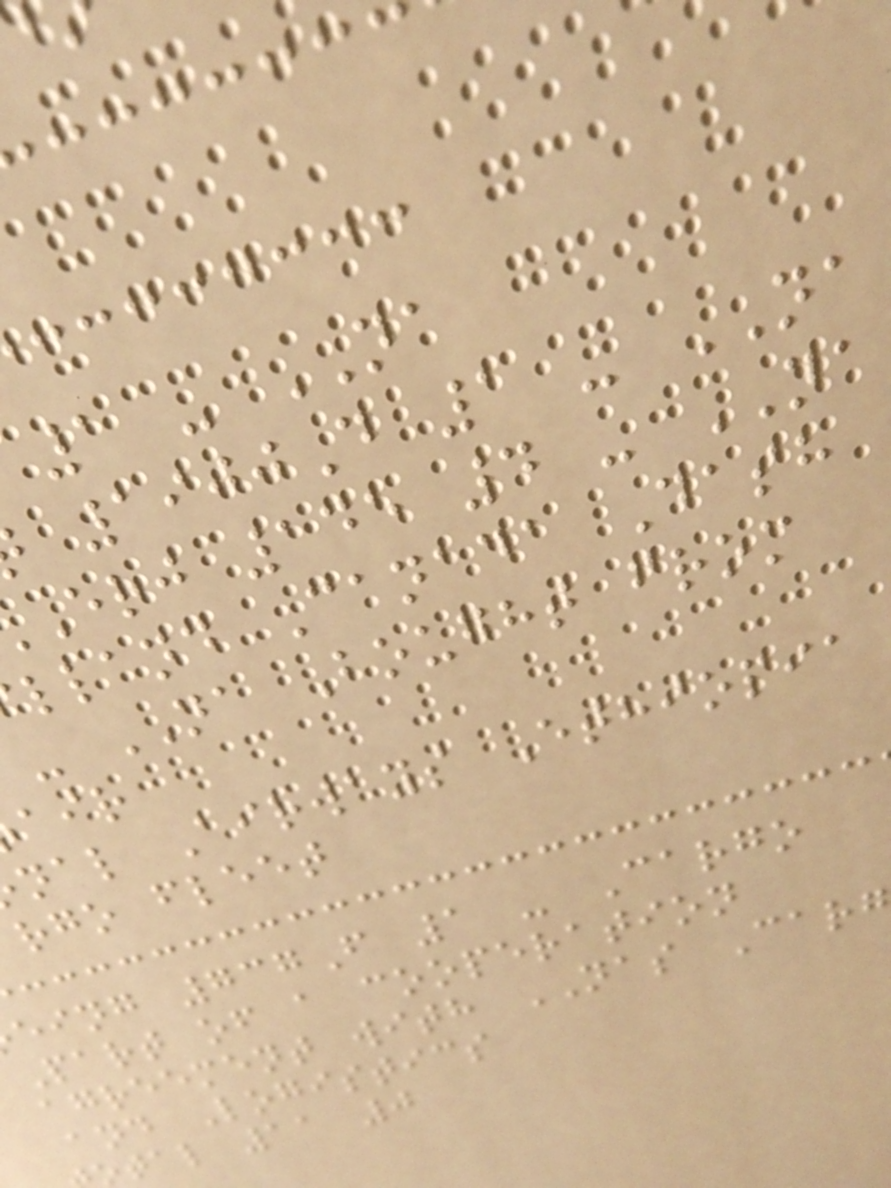1 - NA
1900D 1 - NA
erj 145 4 - NA
lland Canada Dash
- NA Bought from
nal Airways Ethiopia
rgo fleet
eing 737F 1 - Cargo
Part of a cooperation
agreement with NAS Carg
and Logistics
otal 11 0
